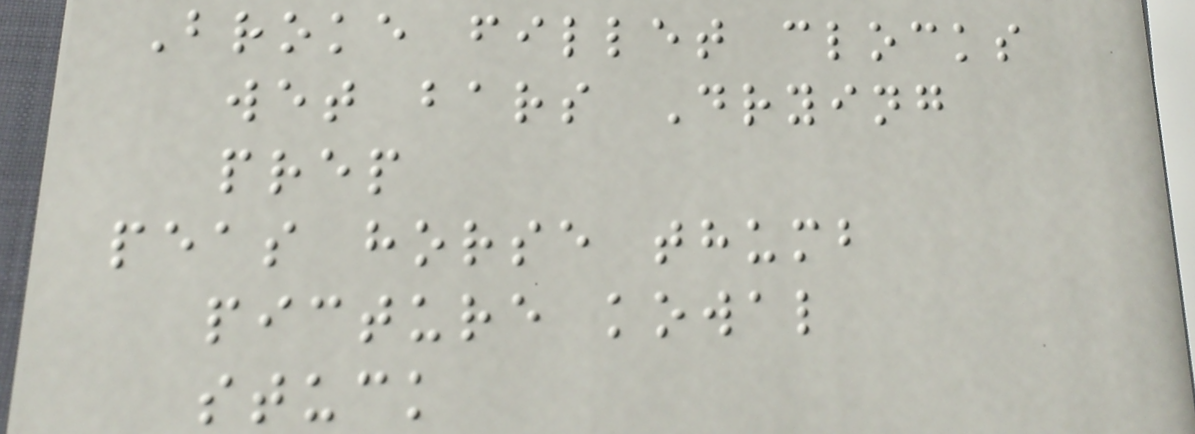Broke fillet clocks
wet bars Drying
prep
peas horse thumb
picture kowal
stuck
